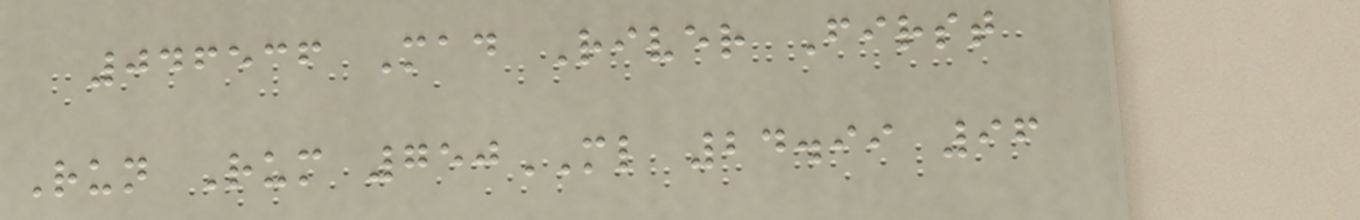046536 Mad River First
Run Rum 750ML 24.99 96
